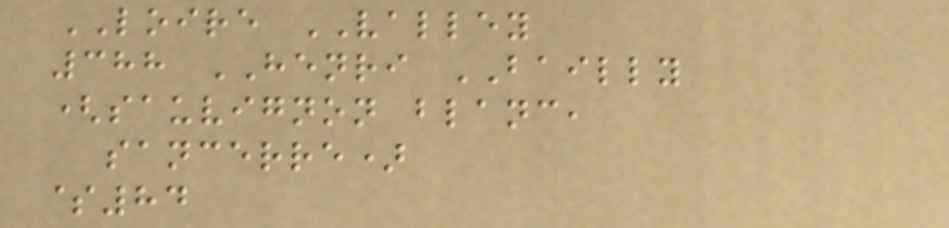LOIRE VALLEY
388 HENRI BAILLY
(sauvignon blanc,
sancerre)
$84
